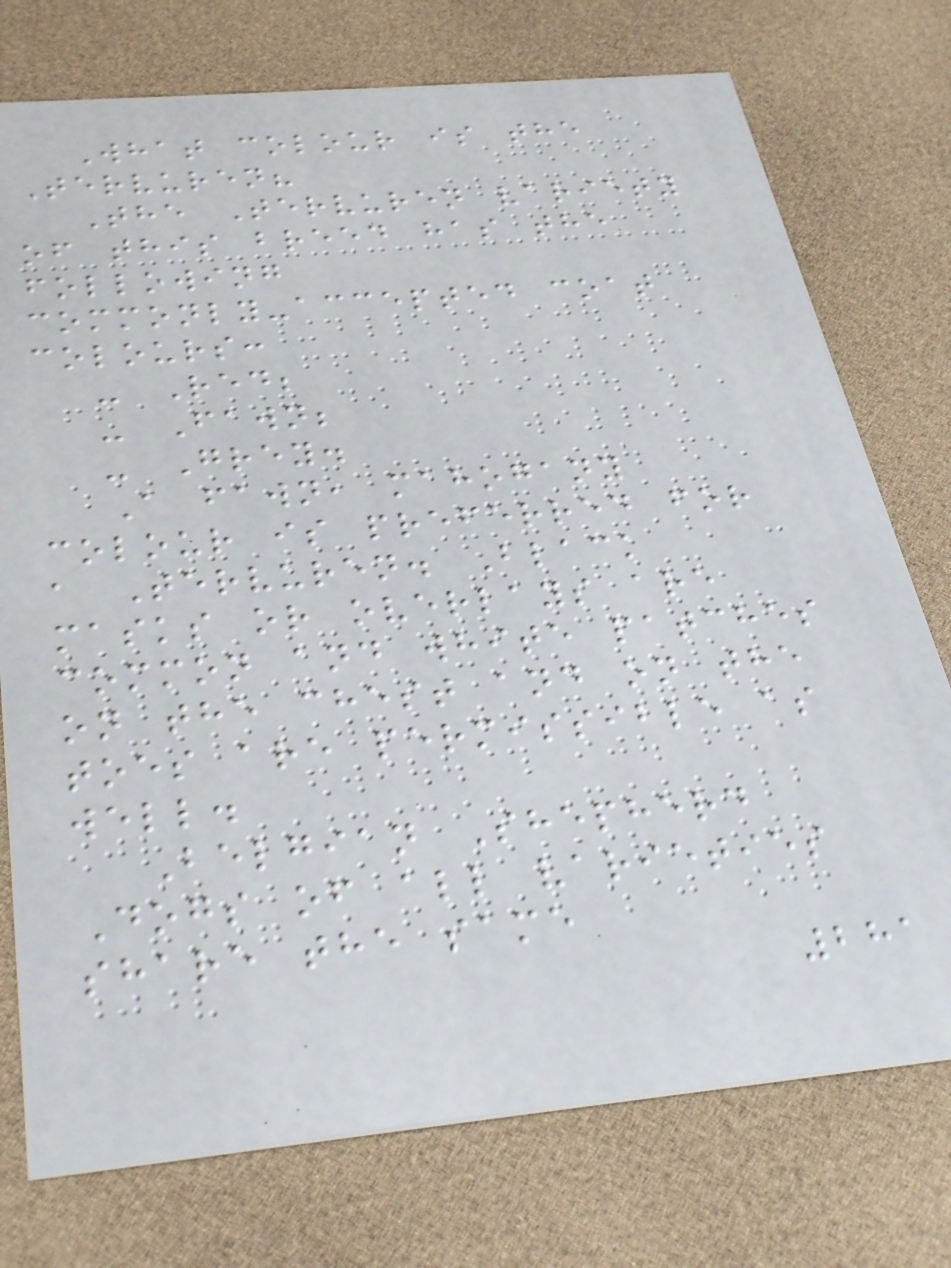What colour is the
Tervuren?
The Tervuren variety
of this breed has the
following
commonly-accepted coat
colours:
- Red;
- Fawn;
- Grey.
A fawn, mahogany
colour is preferred for
a Tervuren. Black
masks or overlays are
common and white patches
on the chest and on the
toes are permissible as
well.
Belgian Shepherd
Dogs of all varieties
share the same
281
